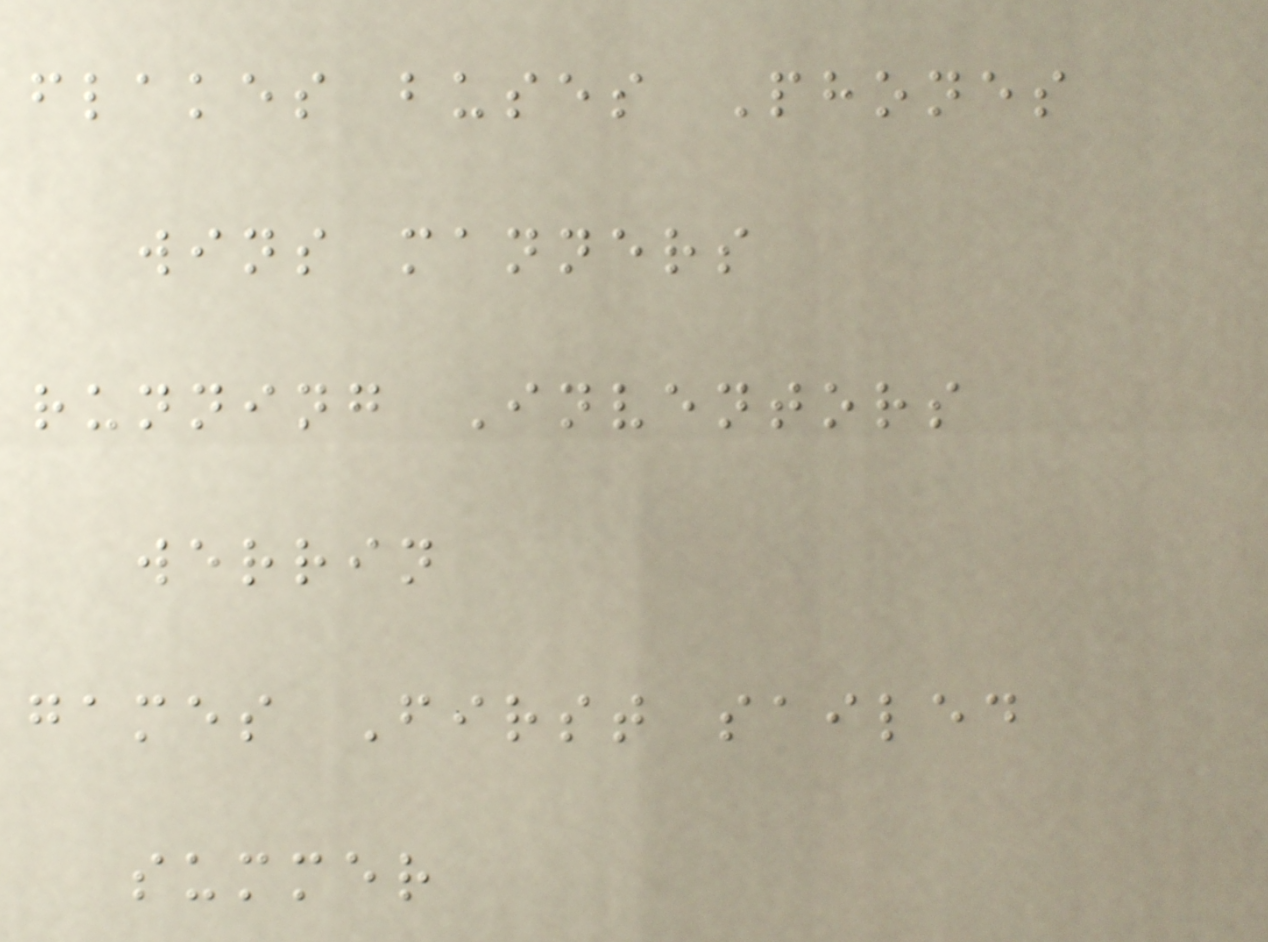flakes buses Phones
wins manners
running Inventors
werrin
games First sailed
summer
